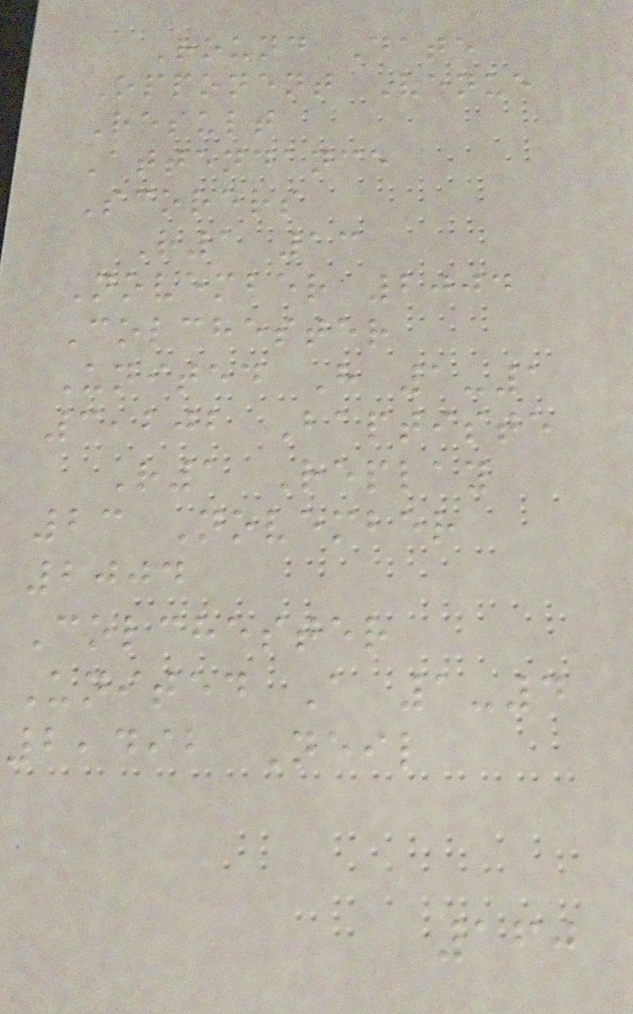Round Date
Opponent Venue
Result
Attendance
Scorers
R1 13
November 2004
Colchester
United H 1-1
3,202 Baptiste
R1 Replay
23 November
2004
Colchester
United A 1-4
2,492 Neil
160
